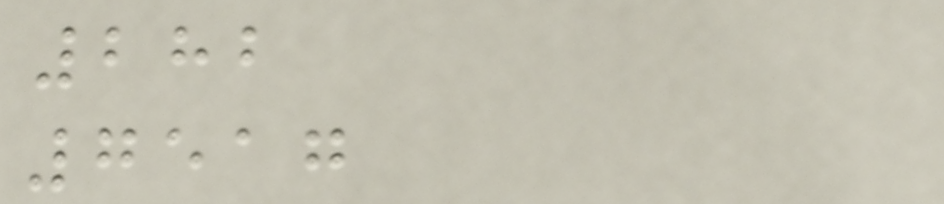282
7517
